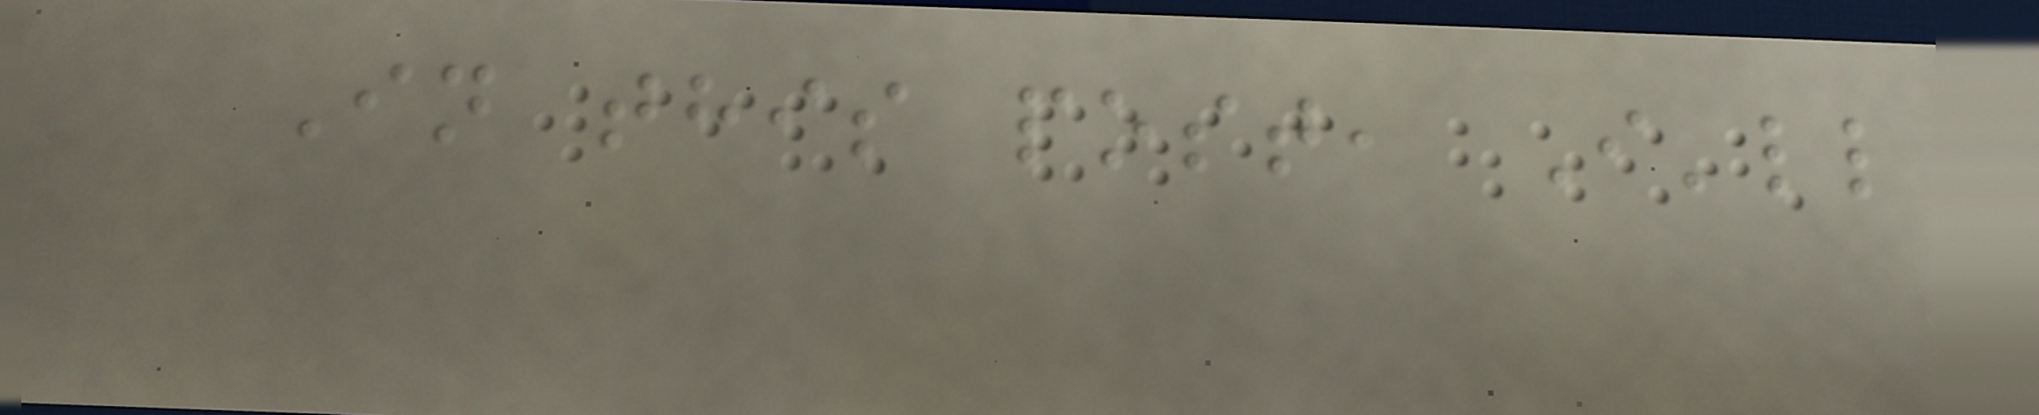In this post, I'll
